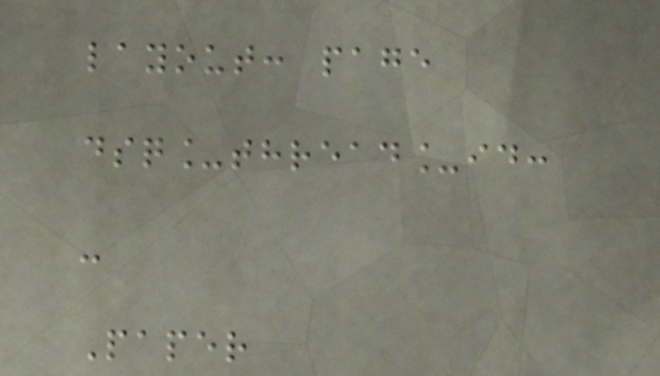layout: page
dsq_thread_id:
-
Paper
